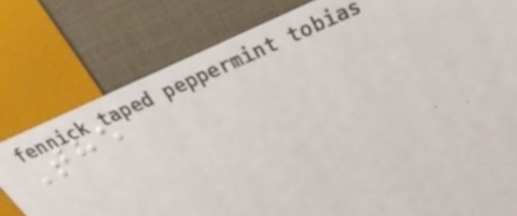The
